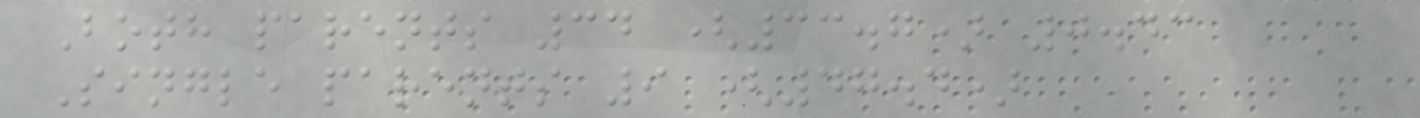Both parents 34 (33.7) 0.43
Single parents 9 (47.4)
